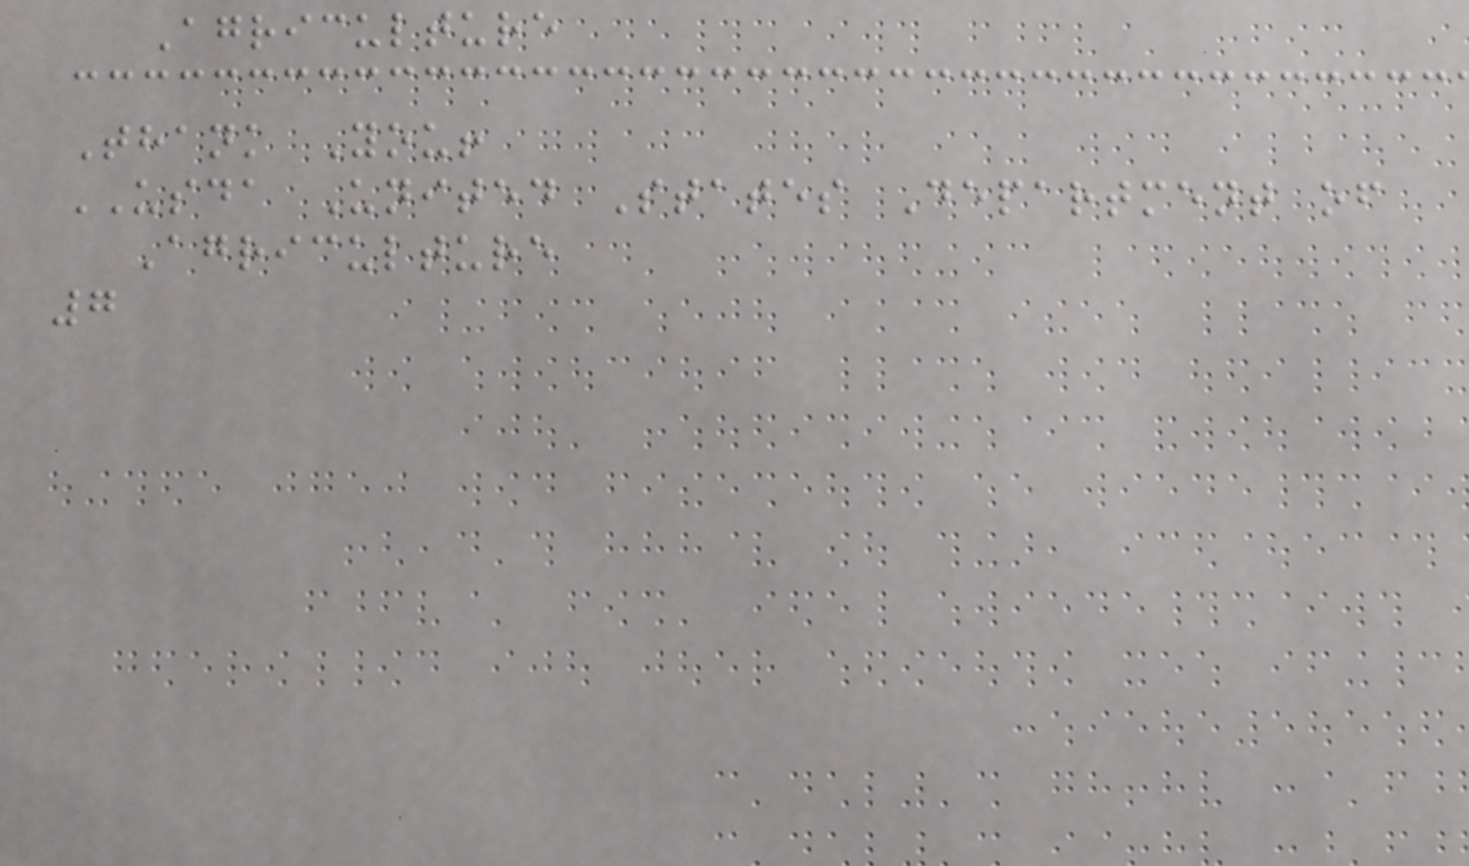Agriculture
Thank You!
USDA United States Department of
Agriculture
7
